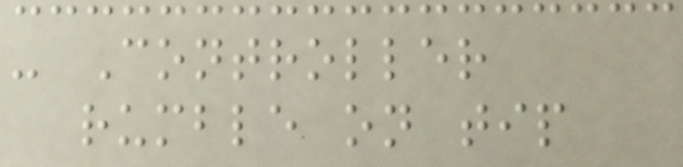- Controller
rumble on tip
